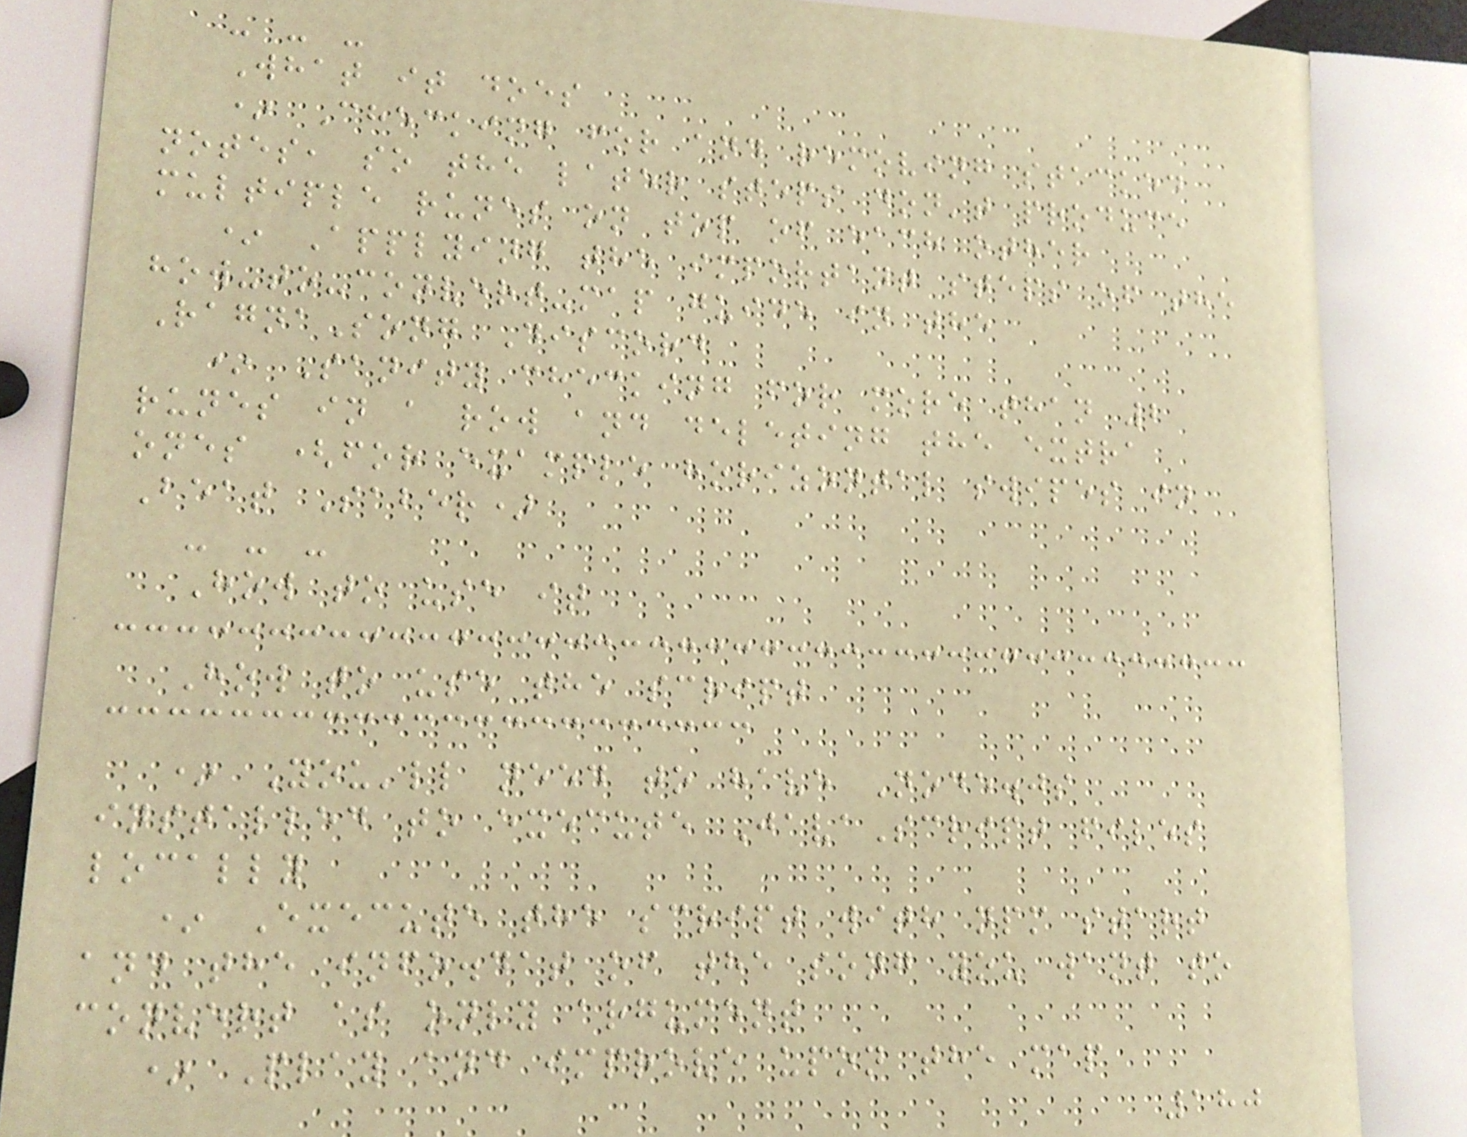- - -
What it does
* Checking for and removing stacked
notes, so the later steps don't produce
multiple runes on top of each other
* Applying the important steps of the
how-to-convert-map guide in the
RagnaSong Discord
* Sanity checking for more than 2
runes in a row and deleting the extra
ones (for example horizontal swipes in
Beat Saber)
- - -
How to use it
How to use the script
* You'll need to have Node.js
installed to execute JavaScript files
locally
* Execute the script with npm start
and the info.dat of the song you want to
convert as only argument
* Play and improve upon the map
180
